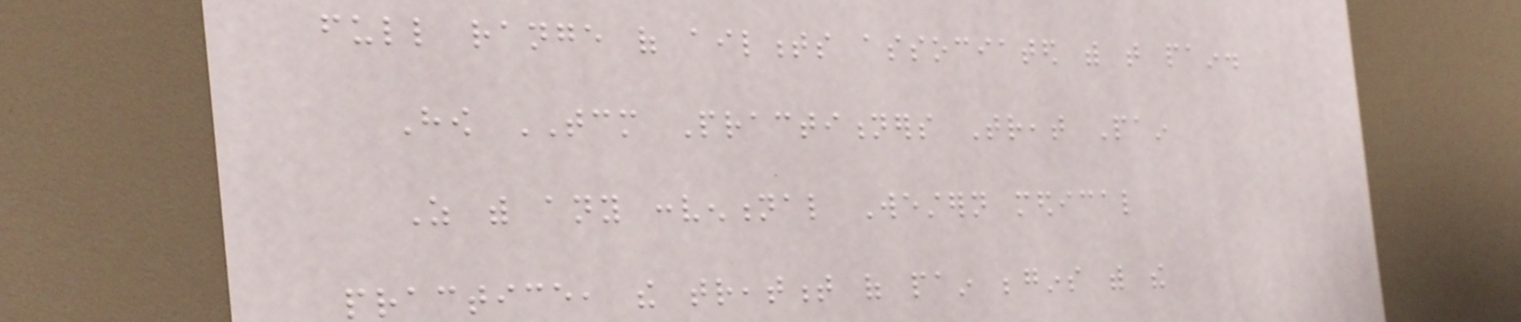full range of ailments associated with that pain.
How TCM Practitioners Treat Pain
As with any conventional Western medical
practice, the treatment of pain begins with the
